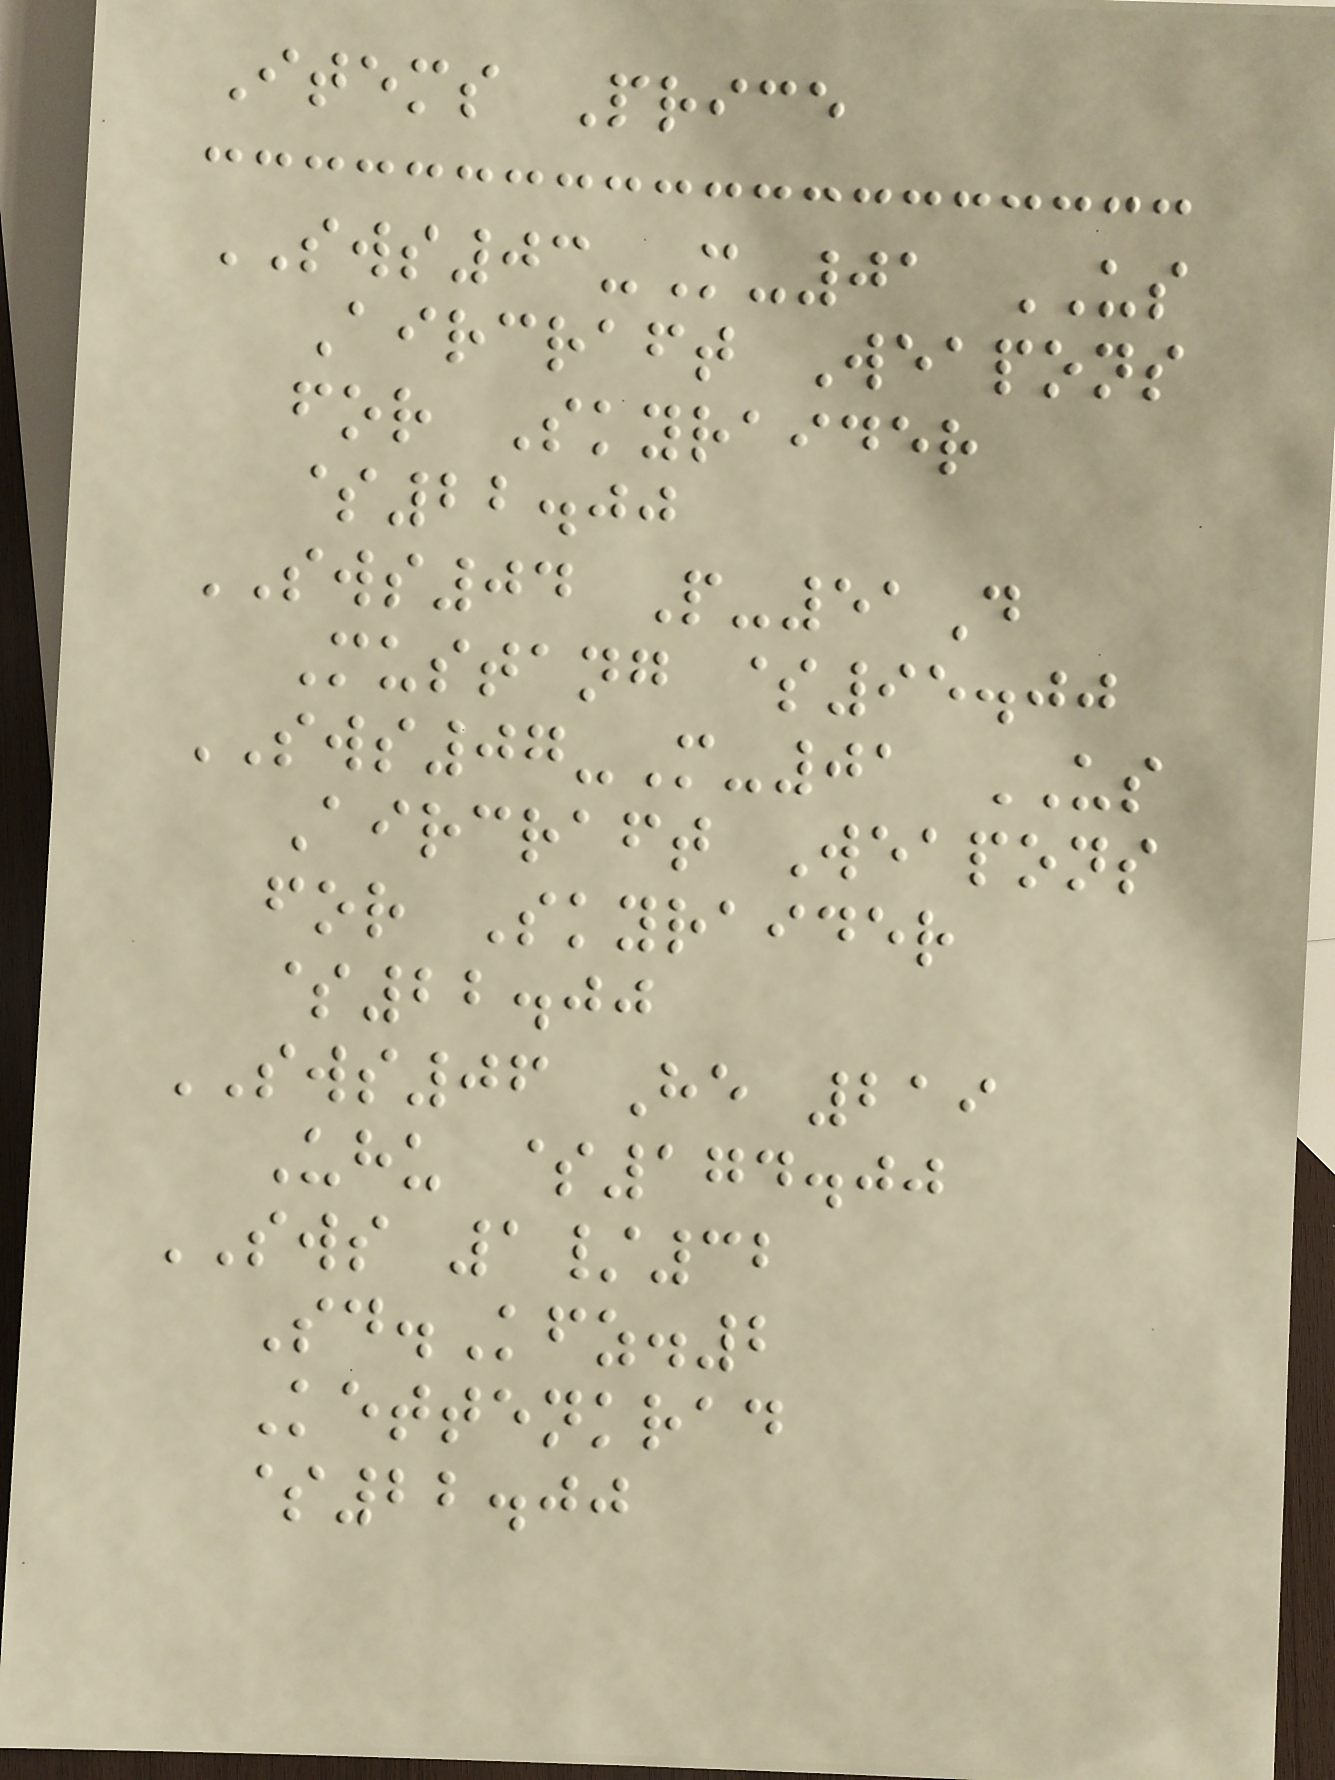Items Price
SWS03-M-01 US
Aircraft Weapons
for Skyraider
$22.00
SWS04 P-51D
Mustang $95.00
SWS07-M-01 US
Aircraft Weapons
for Skyraider
$22.00
SWS06 He 219
Uhu $174.00
SWS 1/32
Sd.Kfz.2
Kettenkrad
$22.00
